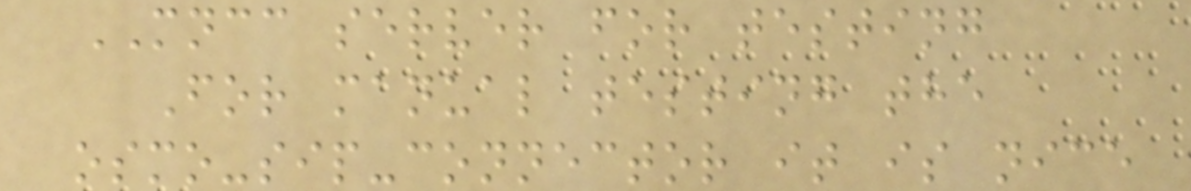MNCC server for testing
For manual testing the
osmo-sip-connector it is nice
